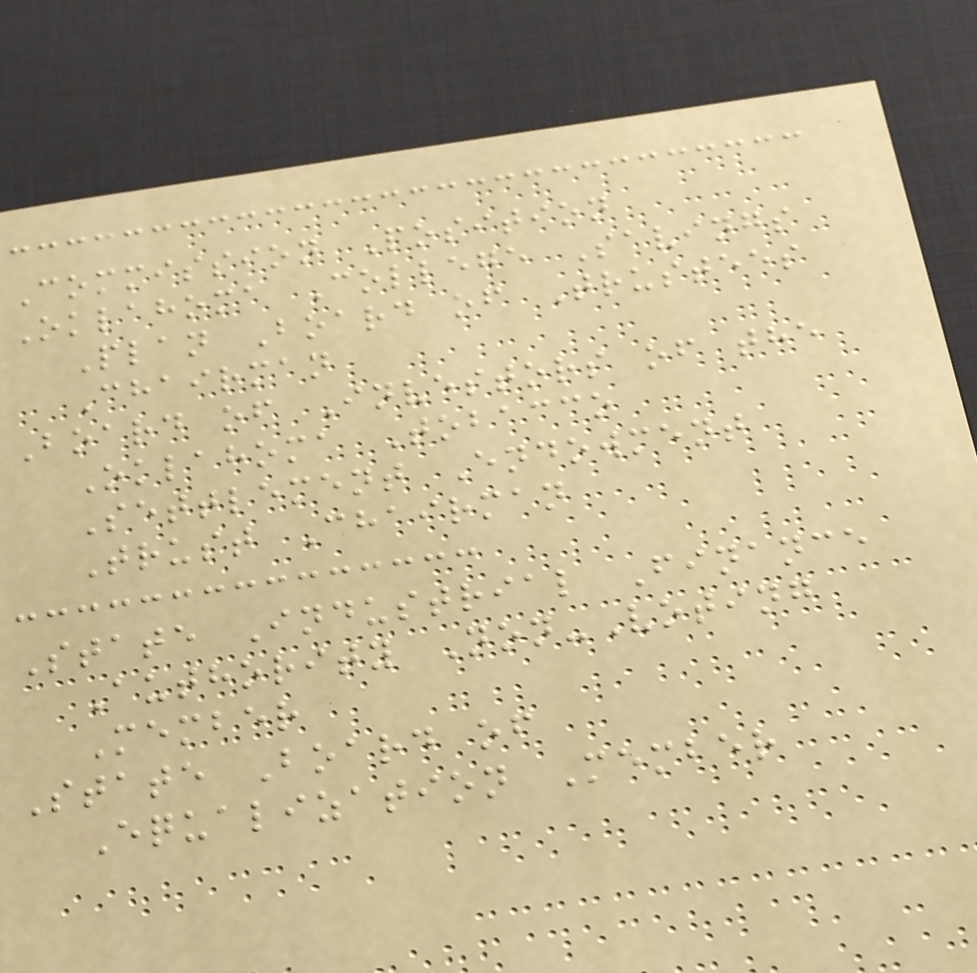Commission Position
Oklahoma College Savings
Plan Board of Trustees
Chairman
Board of Investors of the
Oklahoma Tobacco
Settlement Endowment
Trust Chairman
State Industrial Finance
Authority Non-Voting
Member
State Board of
Equalization Member
